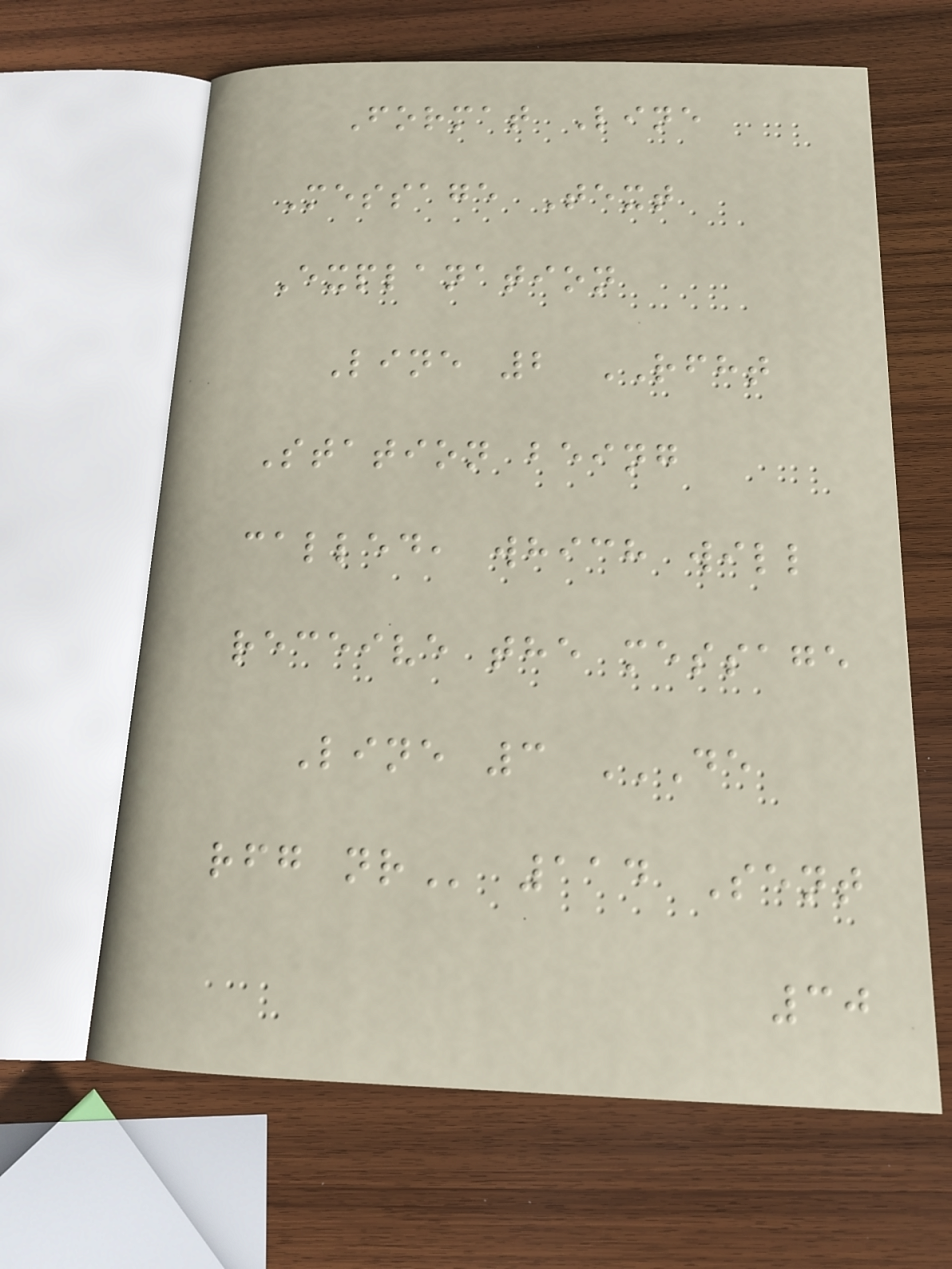Format Line
Message Text
Explanation
Line 2 RFHT
Station being
called, which will
receive the message
Line 3 DE
RFG NR 114 Sent
30
